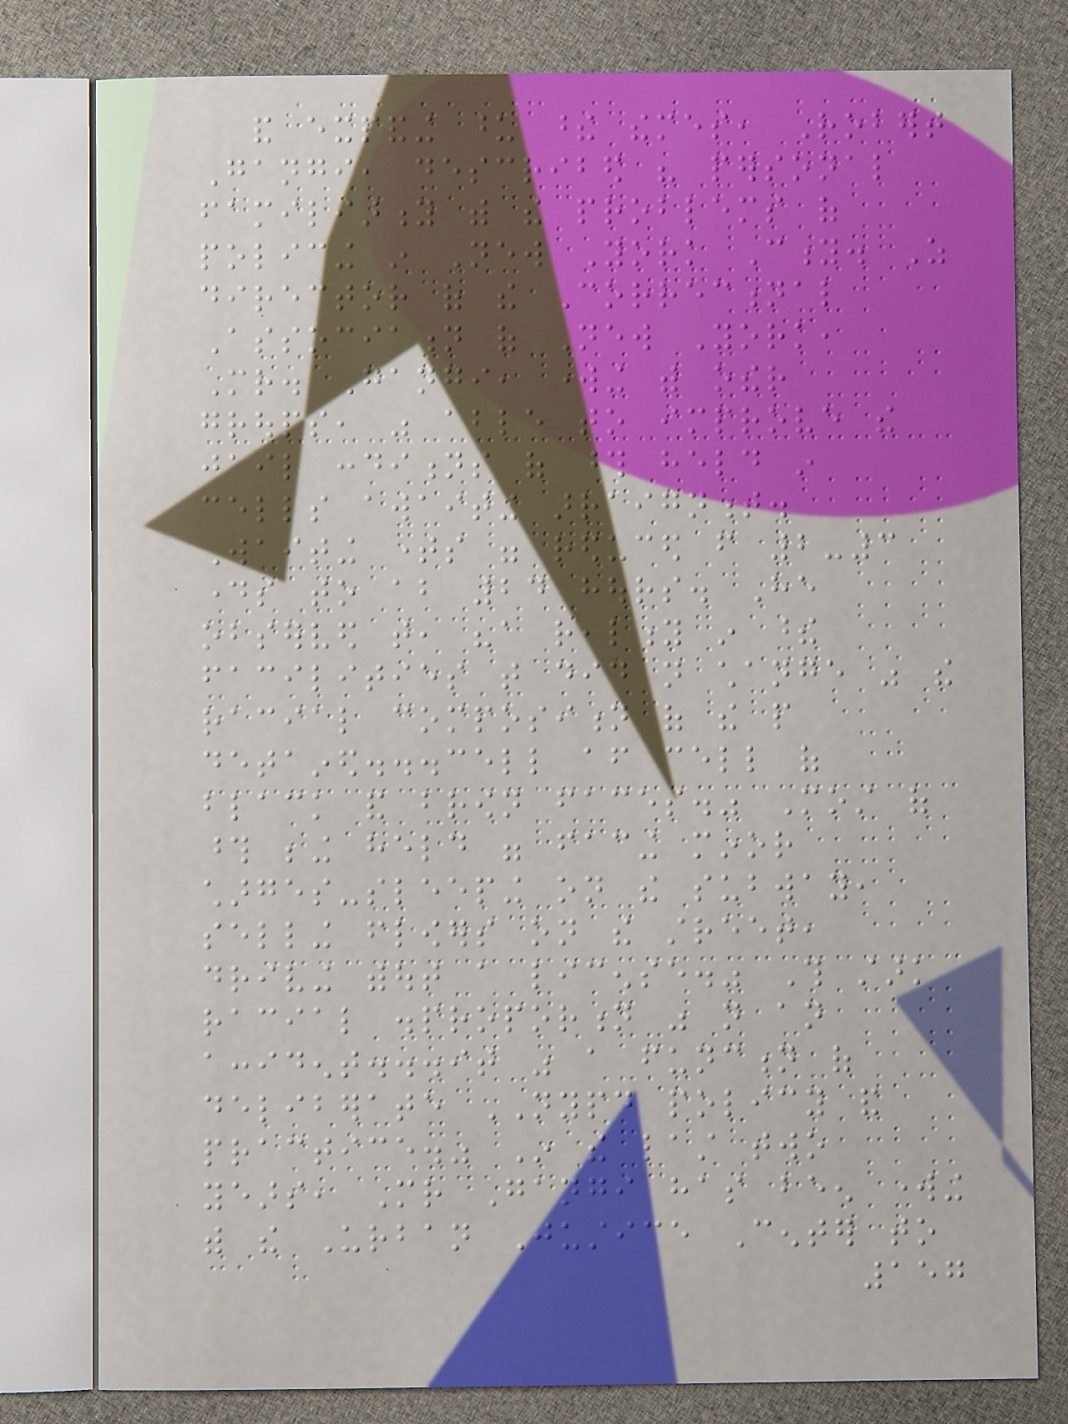and expanding upon these themes, Robert
Gangi, described his personal
familiarity with the problems of
policing in New York City. As
director of the Correctional
Association of New York,
Mr. Gangi, working with other
groups, was able to improve the
jail conditions of those held in
cells awaiting arraignment.
Waiting times were reduced from 2-3
days to about 24 hours. He
observed that, "a reality in these
facilities that did not change was the
racial composition of the people
detained...cell after cell of
black and brown faces." Most of
those being held were facing minor
charges-sleeping on the subway,
selling flowers on the street,
driving without a license." This stark
racial disproportion was not an
accident...it was a function of
deliberate NYPD policy and
practice." In the last two
years, Mr Gangi has been working
with the Urban Justice Center to
157
